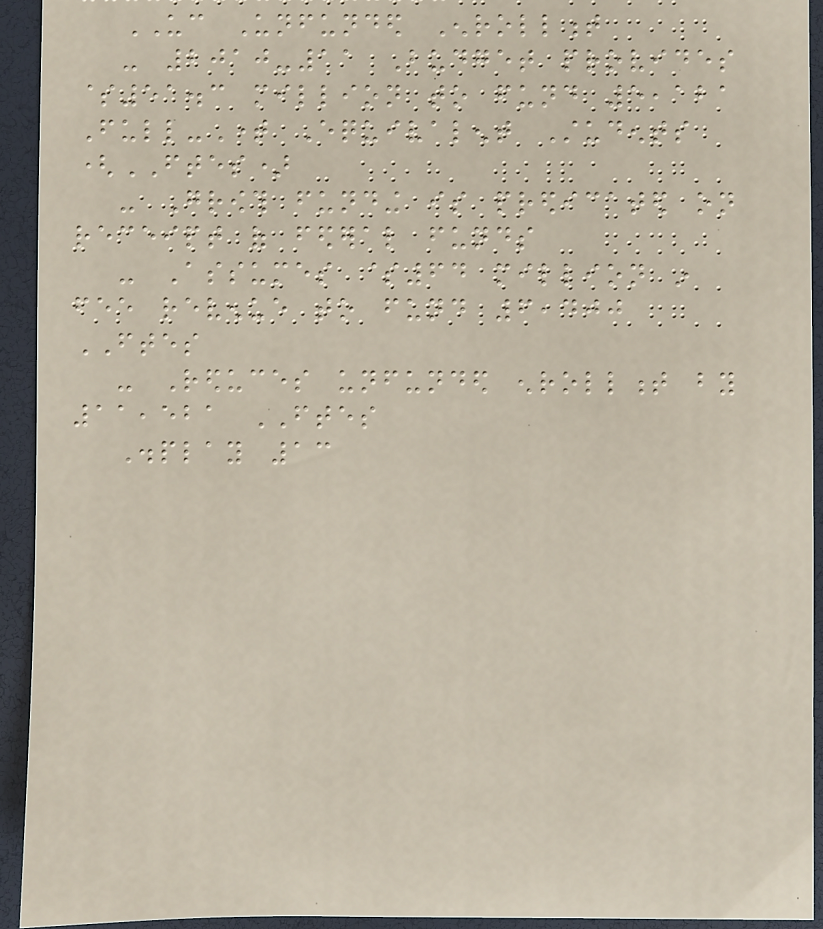UC Unfunded Enrollment
- 2010-11 Budget provides
$51.3 million to fund 5,121
Full-Time Equivalent Students
(FTES)
- Growth funding is predicated on
receipt of federal funds
- Assumes $64 million in
fee revenue to fund 6,400
FTES
- Reduces unfunded enrollment by
11,521 FTES
Display 13
